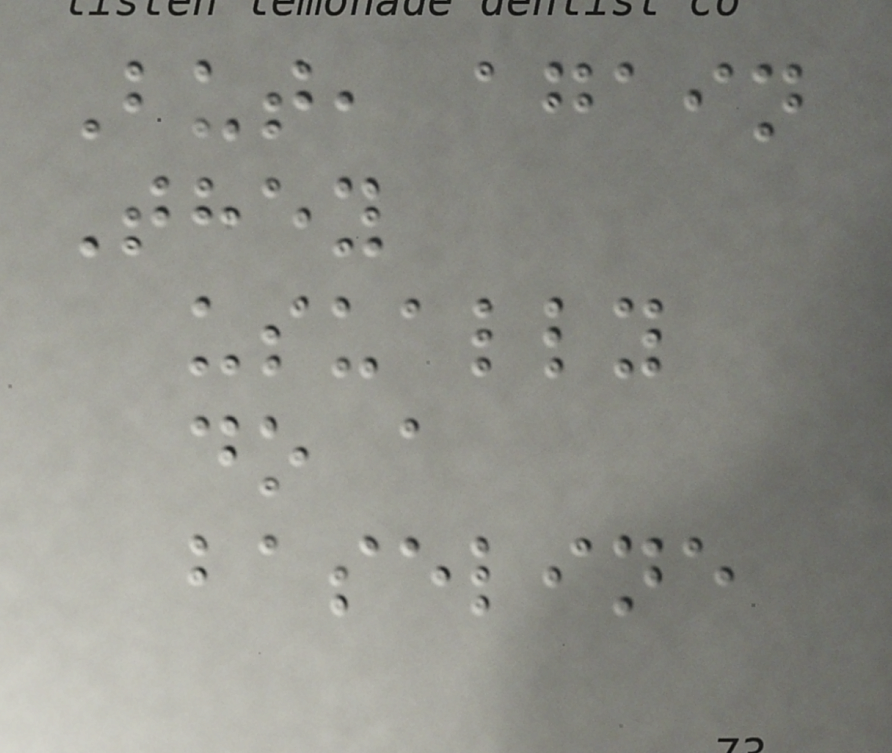But, again
They
usually
do a
baseline
